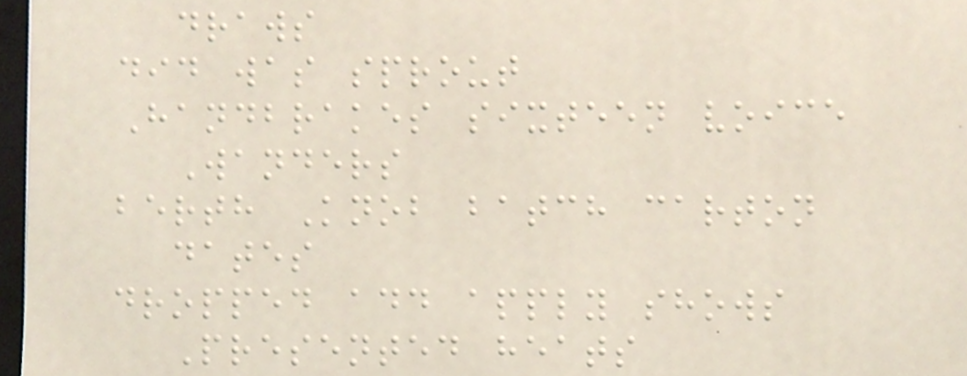draws
did was sprout
Handbrakes sixteen voice
Wanders
berth Knob batch carton
dates
dropped add apply shows
Presented heats
